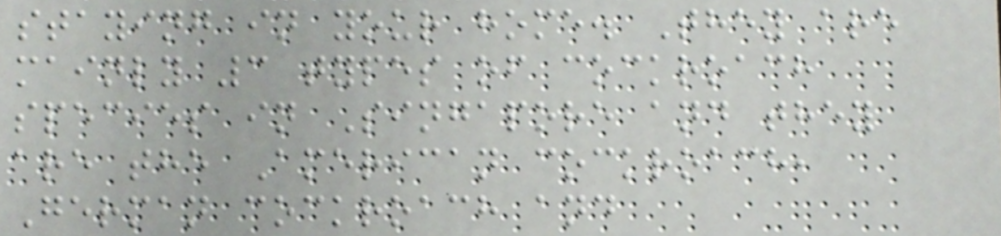staying in your home. They are
mainly 3 types of cockroach
species in Singapore and they
are the American cockroach,
German cockroach and
